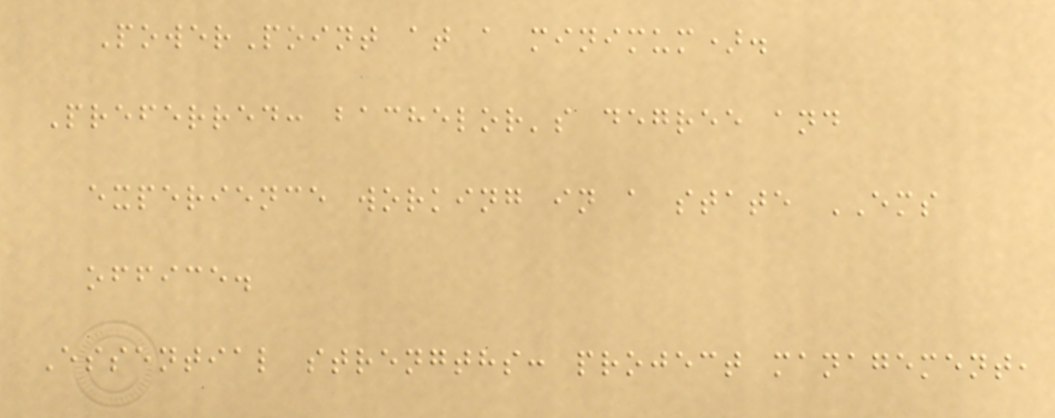PowerPoint at a minimum).
Preferred: bachelor's degree and
experience working in a state EMS
office.
Essential strengths: project management,
